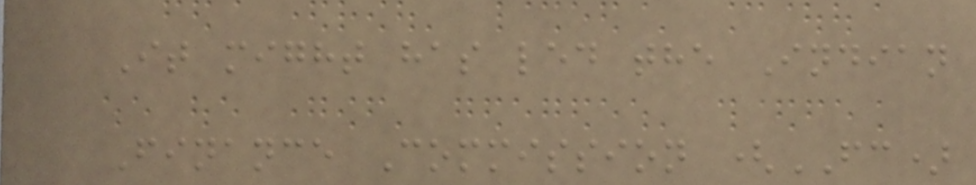It might has led the Indian
Finance Commission (FC)
